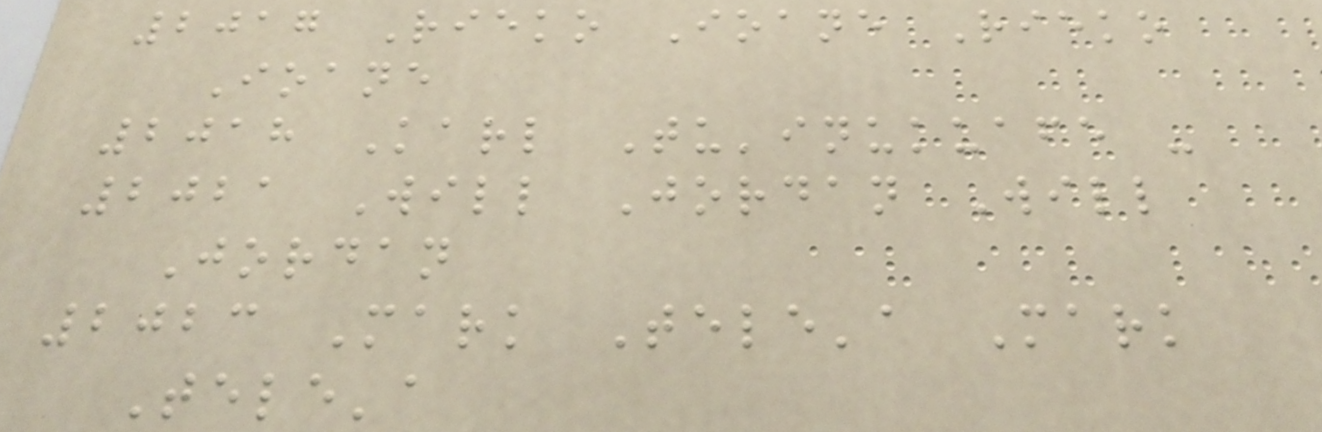2017 Rieko Ioane Rieko
Ioane
2018 Karl Tu'inukuafe -
2021 Will Jordan Will
Jordan
2023 Mark Tele'a Mark
Tele'a
